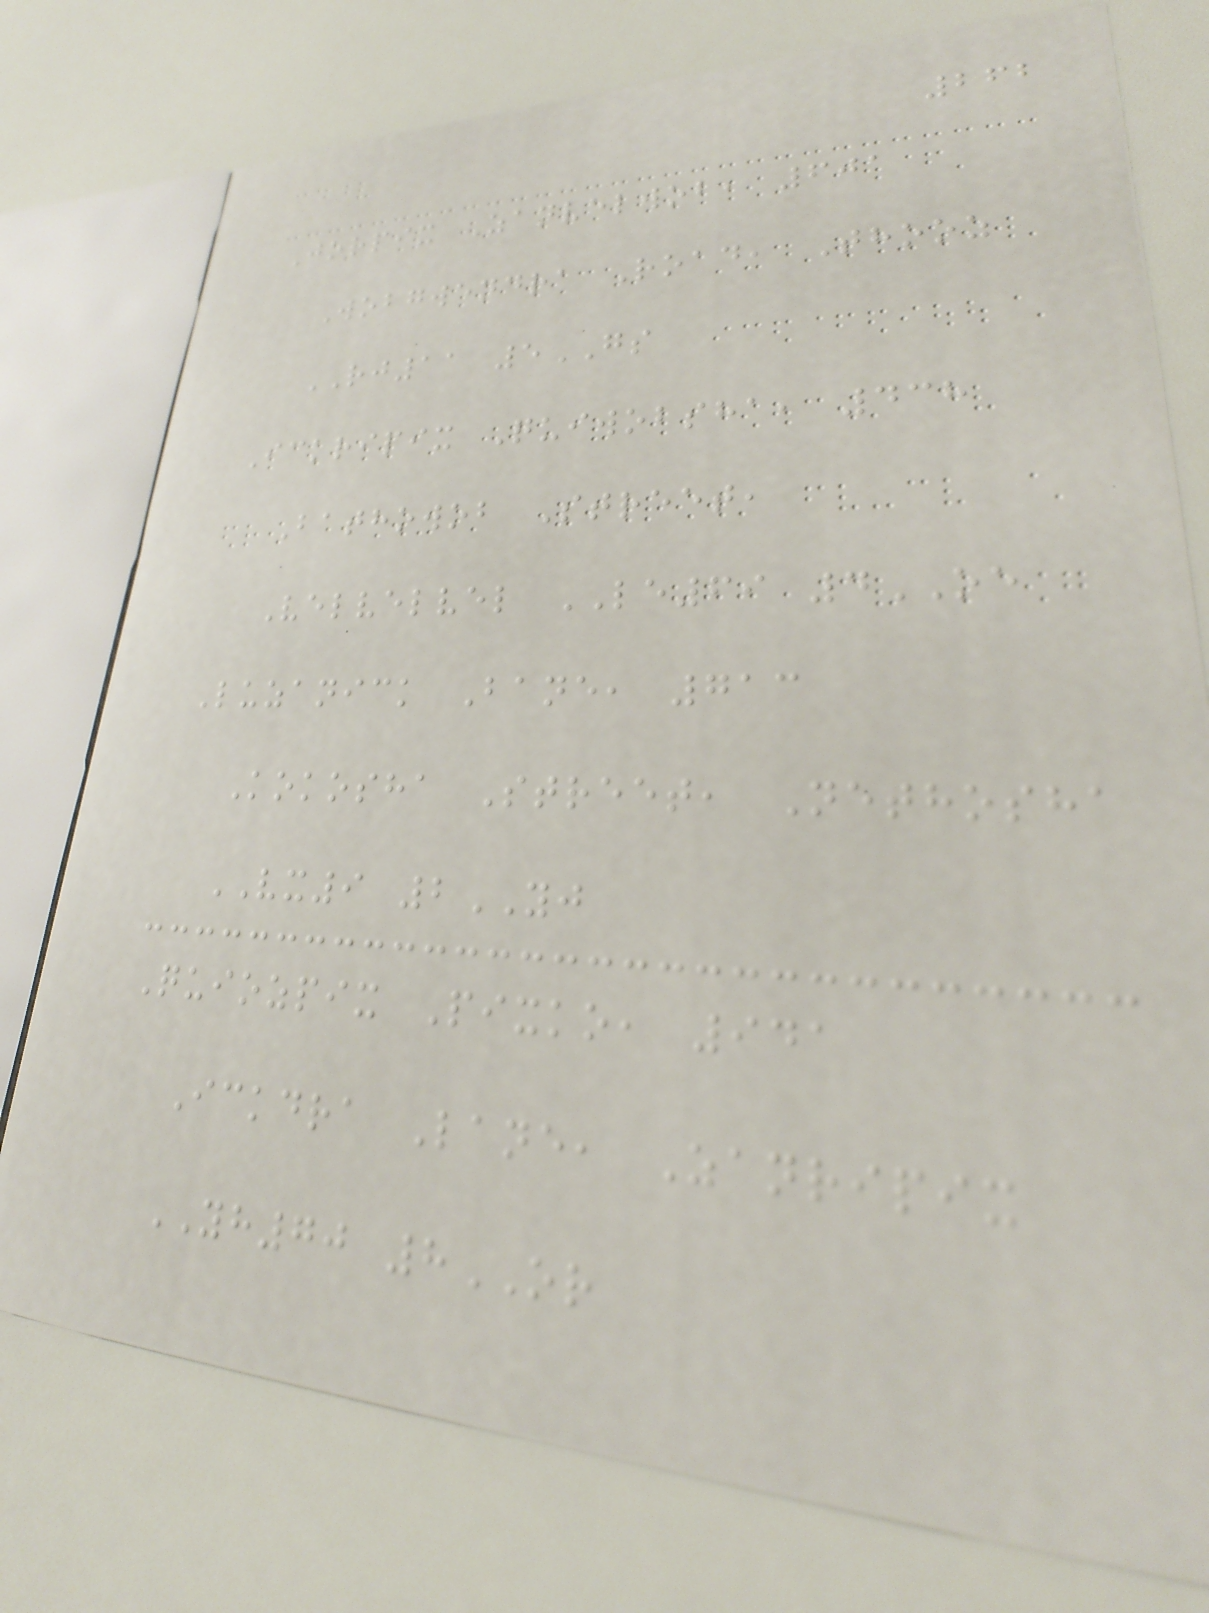262
Jorpix Zanvelwob, 601
Wobgwendra Road, Thooz
RJ11 5GS
Ickripix Quiwobsha, 438
Bathowob Street,
Velvelvel LE69 4OE
Luzanick Bane, 713
Kokosha Street, Nethosha
VX9 2YJ
Quiozpix Pixko, 941
Ickdra Lane, Zanripix
YH70 8OR
